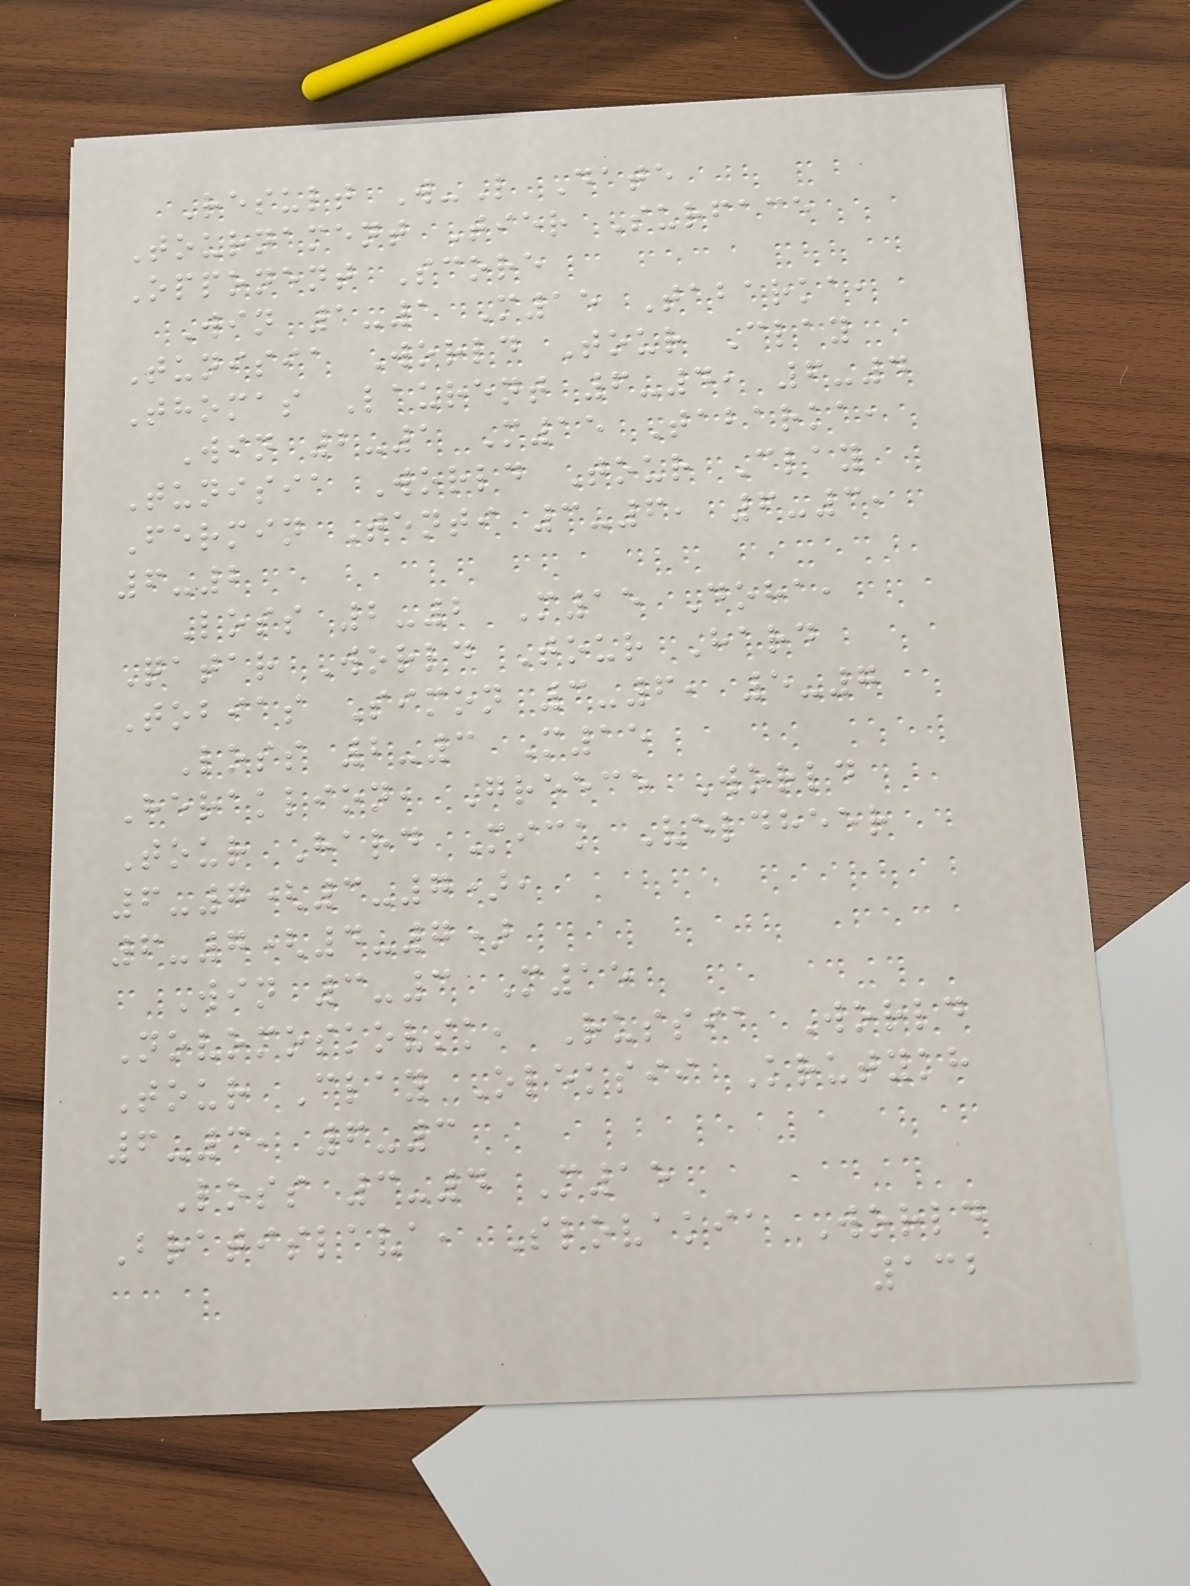Result W-L Date
Tournament Tier Surface
Opponent Score
Win 1-1 M15 Tabarka,
Tunisia World Tour Clay
Thomas Laurent 6-4, 6-4
Win 2-1 M15 Tabarka,
Tunisia World Tour Clay
Fermin Tenti 3-6, 6-3,
6-2
Loss 2-2 M15 Doha,
Qatar World Tour Hard
Tobias Simon 3-6, 5-7
Loss 2-3 M15
Heraklion, Greece World
Tour Hard Mick Veldheer
6-7(3-7),
6-7(4-7)
Win 3-3 M15
Novomoskovsk, Russia World
Tour Clay Oleksii Krutykh
6-3, 6-3
Loss 3-4 M15
Bratislava, Slovakia World
132
